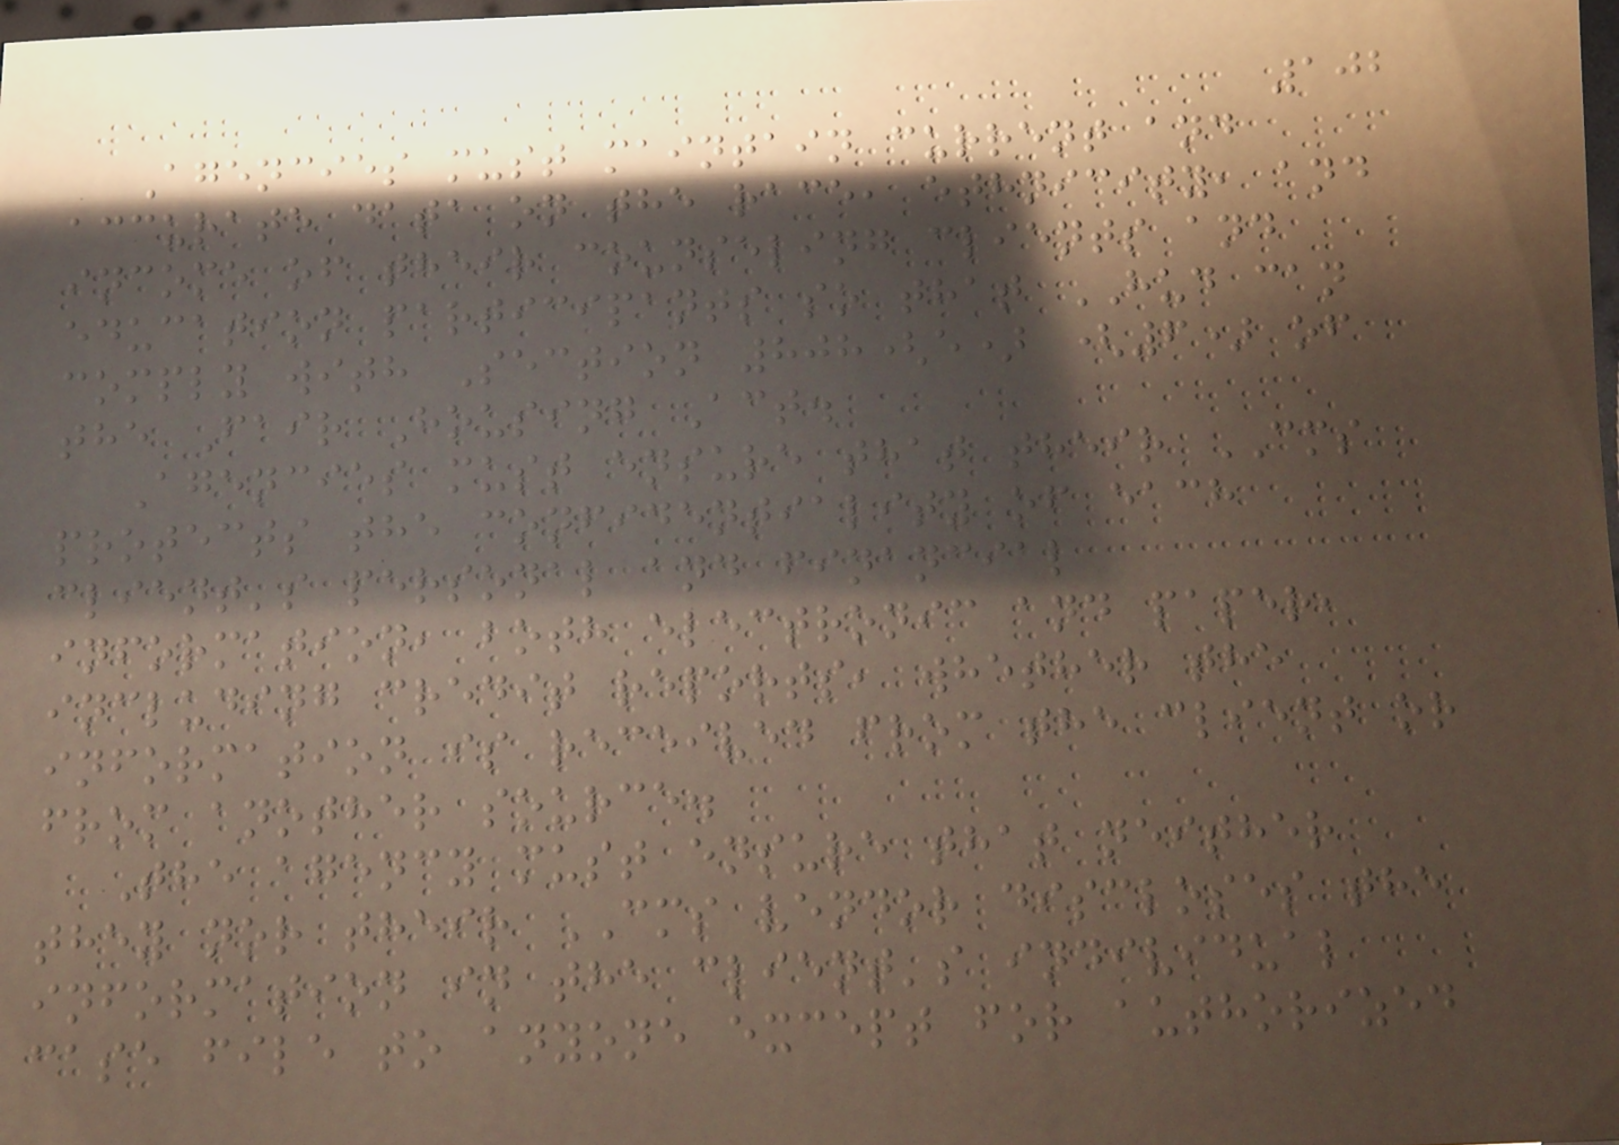102
Agencies must maintain current and
accurate data on the race, ethnicity, and
income of their counseling clients and
education participants so that HUD can
comply with Section 808(e) (6) of
the Fair Housing Act.
Agencies must ensure that their CMS
protects the confidentiality of each
client's personal and financial
information, both electronic and paper,
including credit reports, whether the
information is received from the client or
from another source.
The agency must ensure that neither
they nor their CMS vendor discloses the
information in the client's individual
case file to anyone except for authorized
